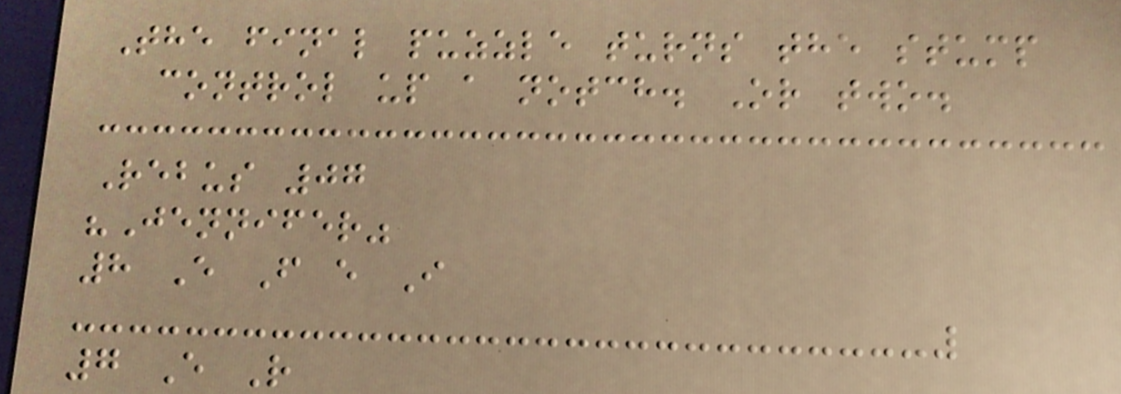The final puzzle turns the stump
control up a notch. Or two.
Rebus 07
"Jennifer"
8 E F e I
7 E R
